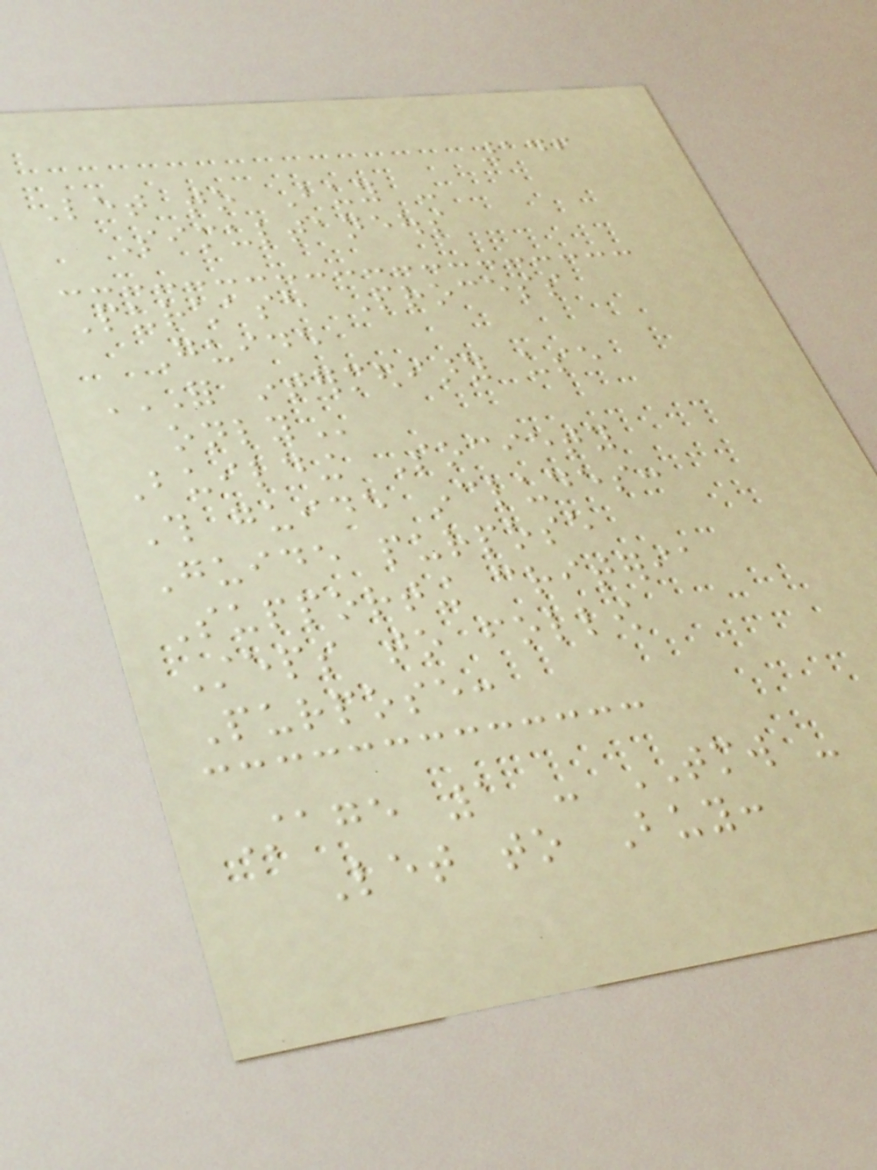146
Let to Buy -
Simultaneous
Purchase Process
Guide
FOR INTERMEDIARY USE
ONLY
Building Society
This guide includes:
Guide purpose
Supporting criteria
Steps to follow
Purpose:
Stage 1 - TMW -
Let to Buy:
